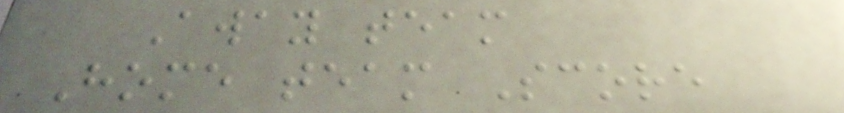Away team
Home team Score
